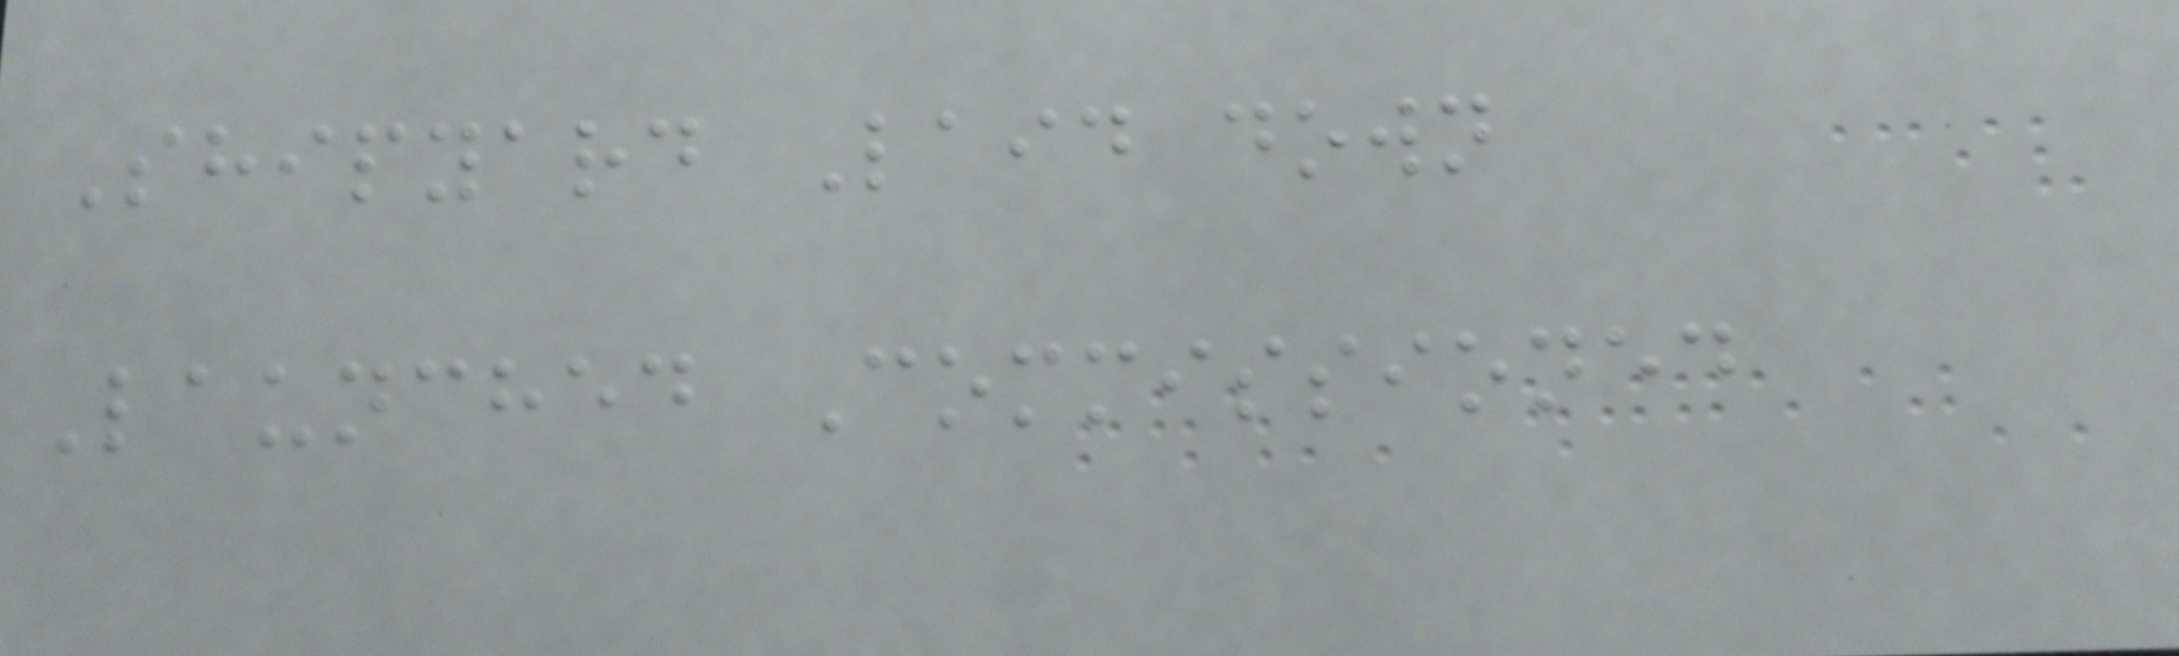Shipyard Laid down
Launched Commissioned
